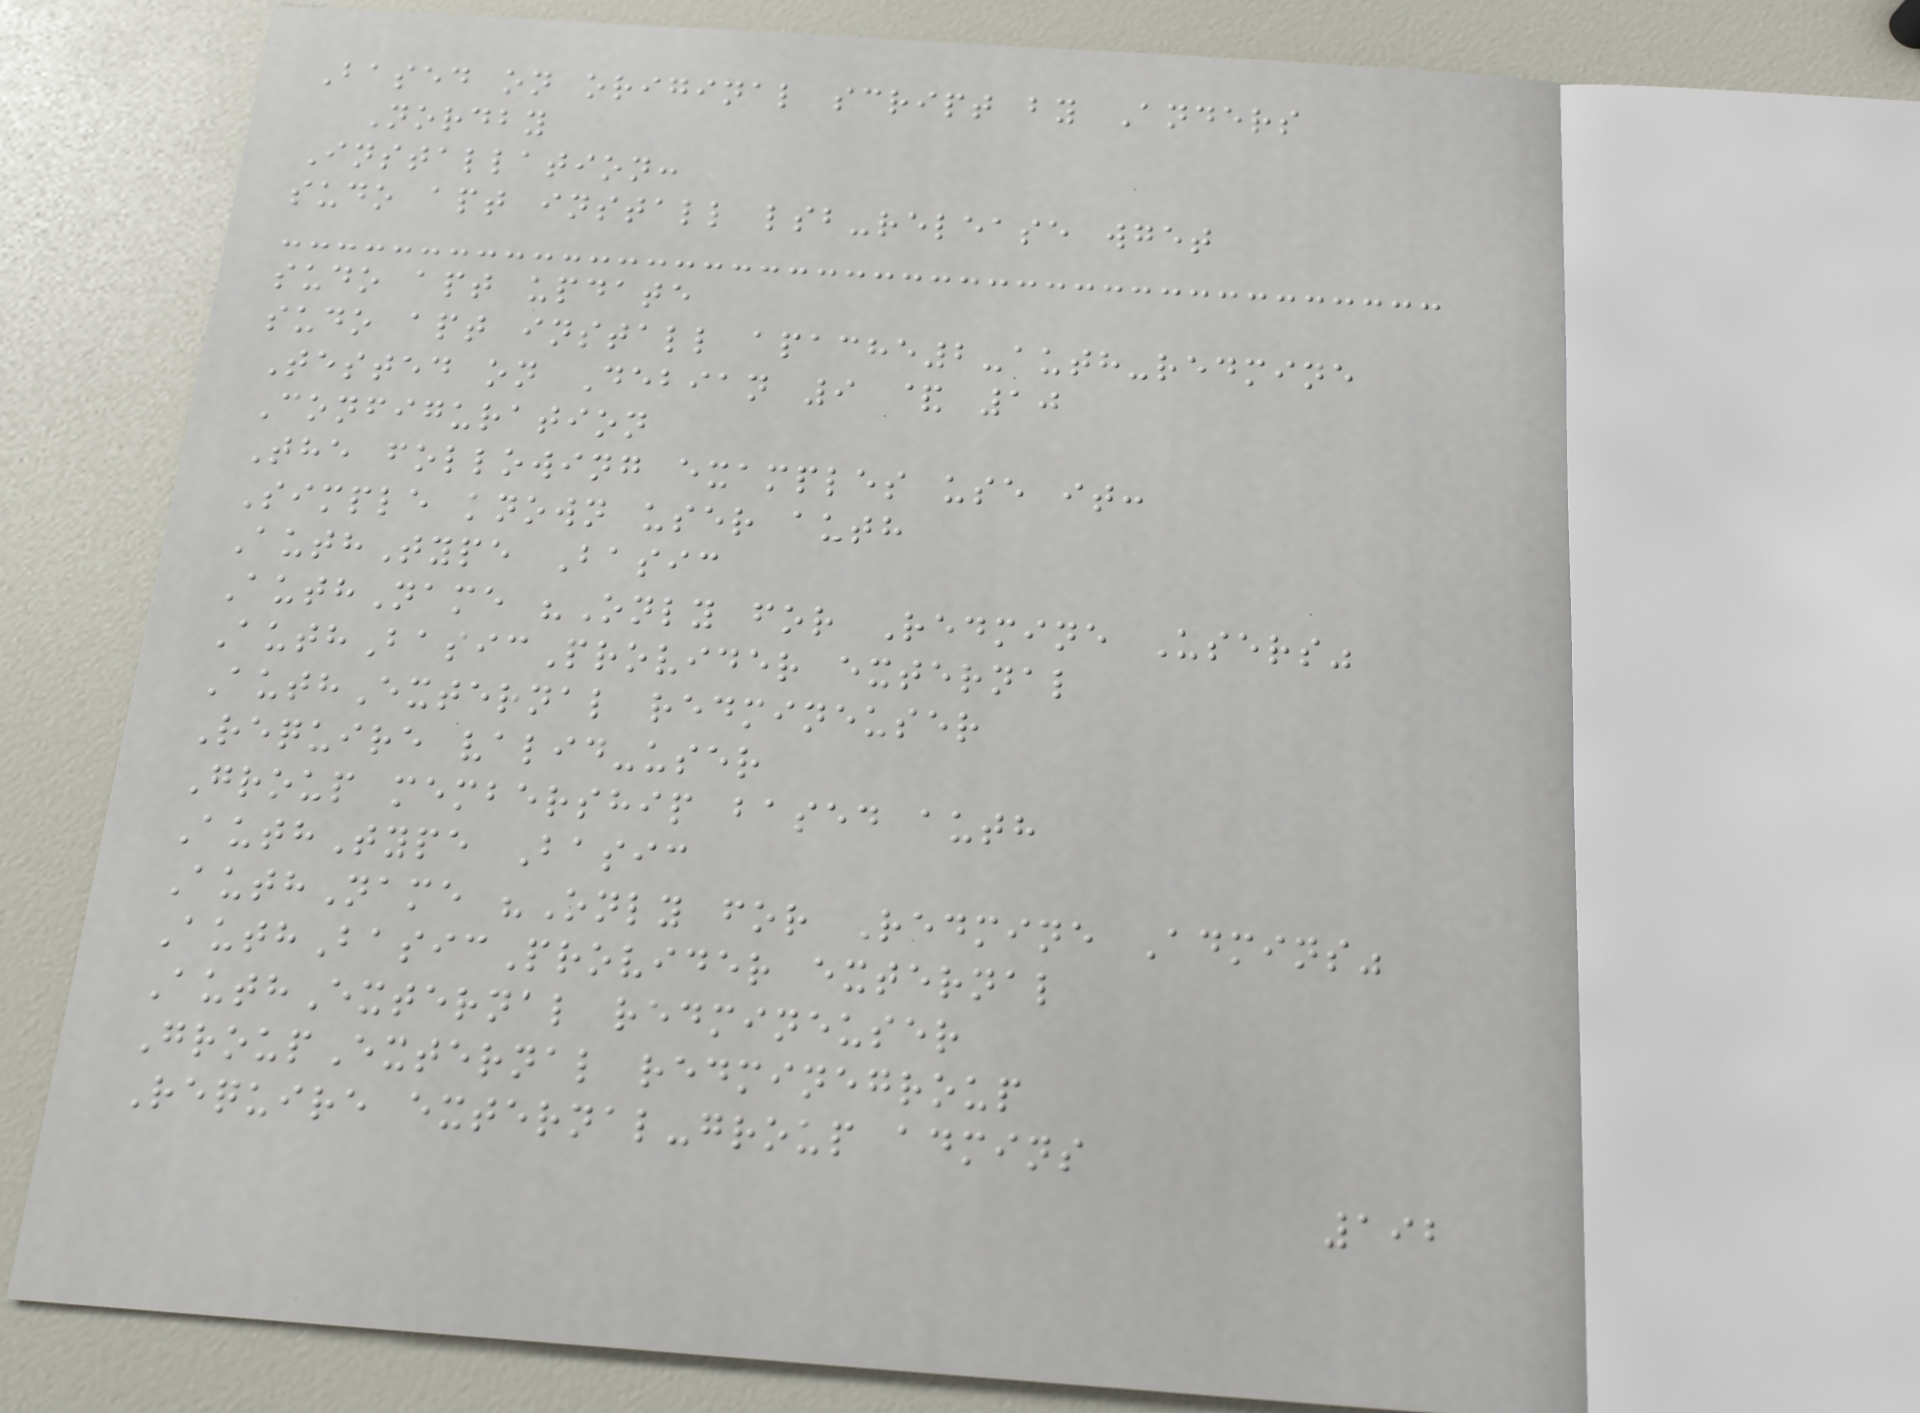Based on original script by Anders
Nordby
Installation:
sudo apt install lsb-release wget
sudo apt update
sudo apt install apache2-auth-redmine
Tested on Debian 9 & 10
Configuration
The following examples use it:
Simple known user auth
AuthType Basic
AuthName "Only for Redmine Users"
AuthBasicProvider external
AuthExternal redmineuser
Require valid-user
Group membership based auth
AuthType Basic
AuthName "Only for Redmine Admins"
AuthBasicProvider external
AuthExternal redmineuser
GroupExternal redminegroup
Require external-group admins
192
